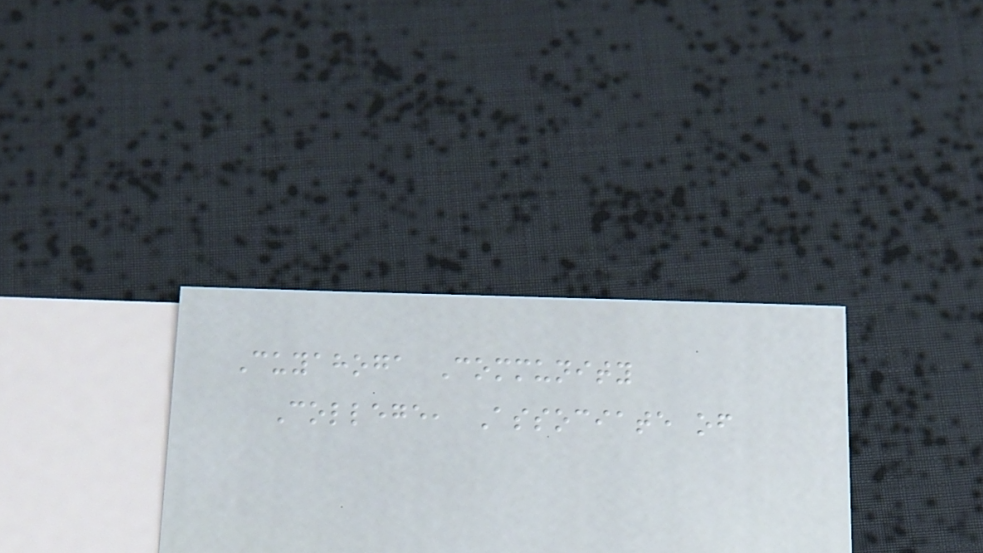Cuyahoga Community
College, Associate of
